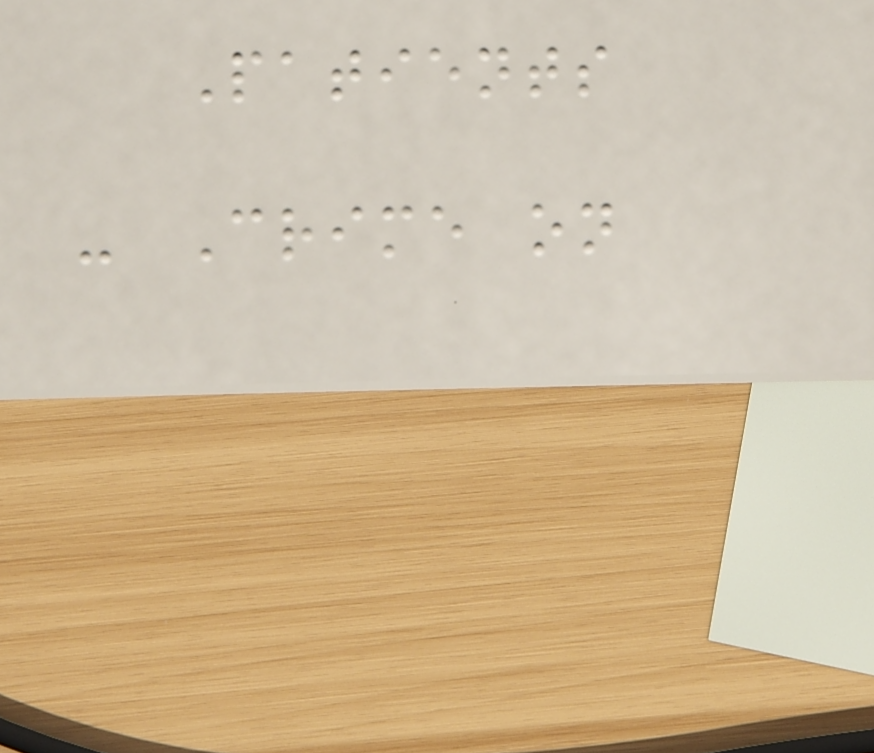Patients
- Crime on
